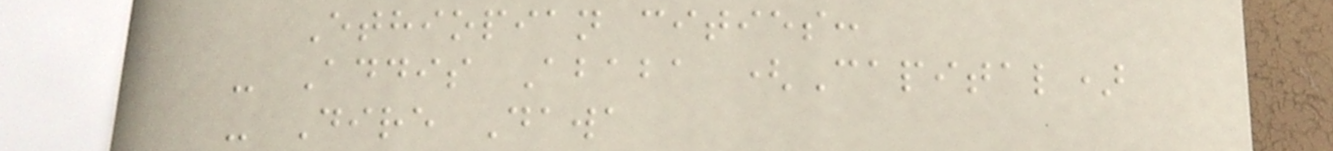Ethiopian cities:
- Addis Ababa (Capital)
- Dire Dawa
